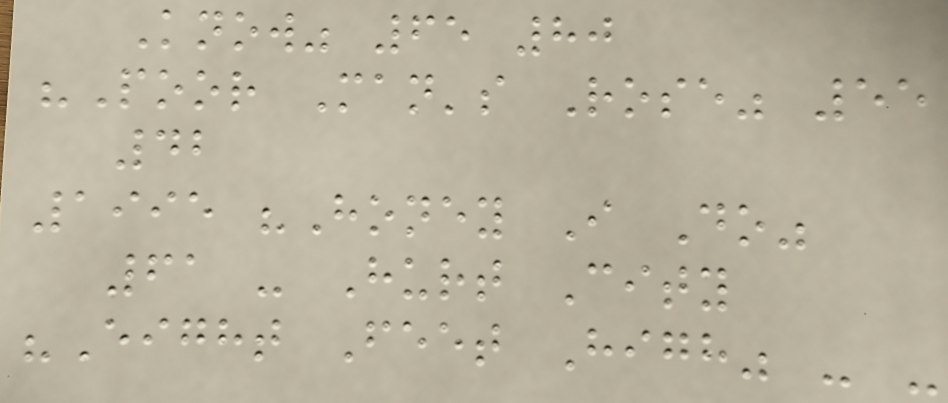Know" 65 80
"Poor Man's Rose" 55
42
1995 "Honey I Do"
61 - Hurt City
"Eight Feet High" - -
